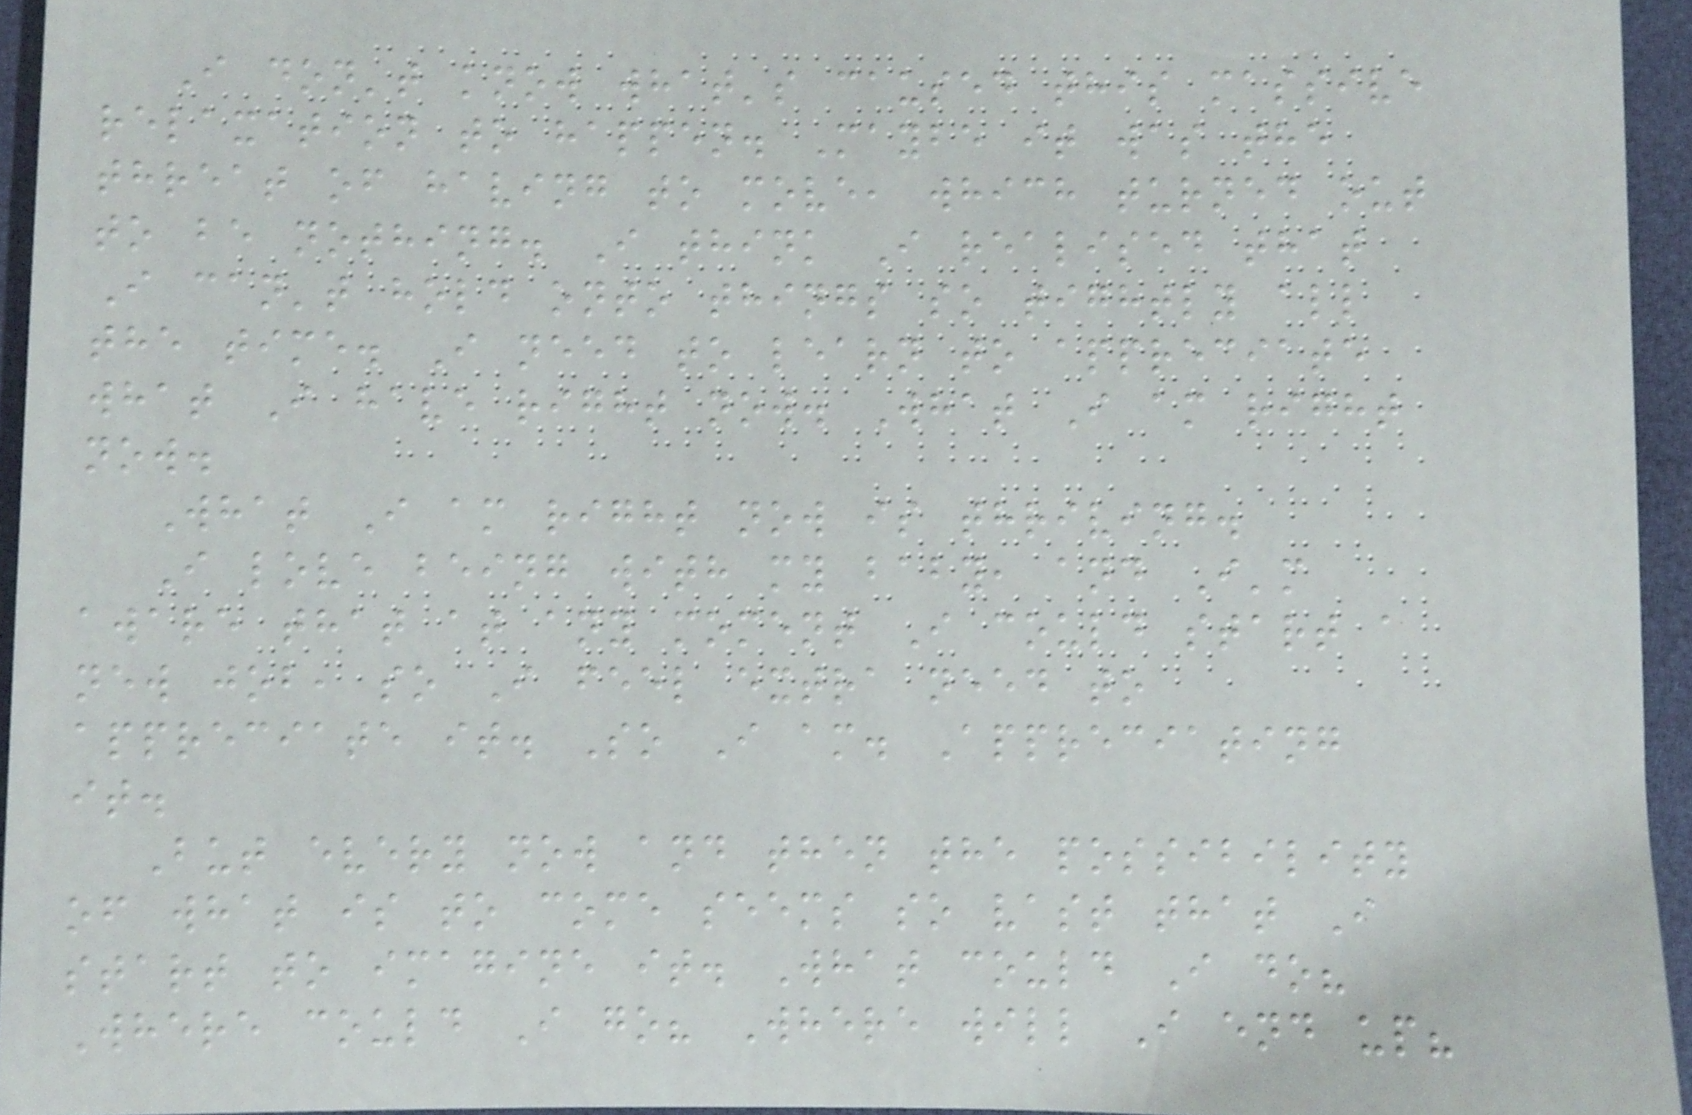I don't know what's caused this massive
relaxation to happen. Maybe it was the
threat of having to move, which turned out
to be nothing. I think I realised that
I can't hold onto things so tightly all
the time. I need to learn to appreciate
what I have right now. What I am right
now.
What I am right now is thriving.
I love being with my baby, and I'm
aware that at any moment I could start a
new job, so I feel extra need to
appreciate it. So I am. Appreciating
it.
But every now and then the possibility
of what is to come seems so vast that I
start to imagine it. What could I do?
Where could I go? Where will I end up?
